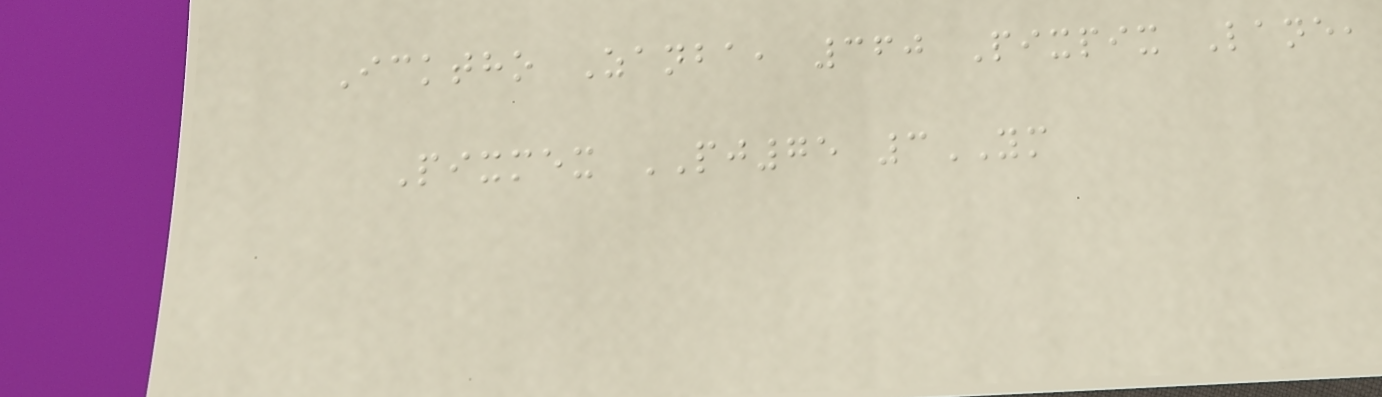Icktho Zanba, 360 Pixpix Lane,
Pixmex PJ75 3YM
